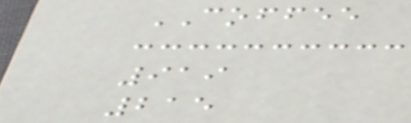COFFEE
919
215
